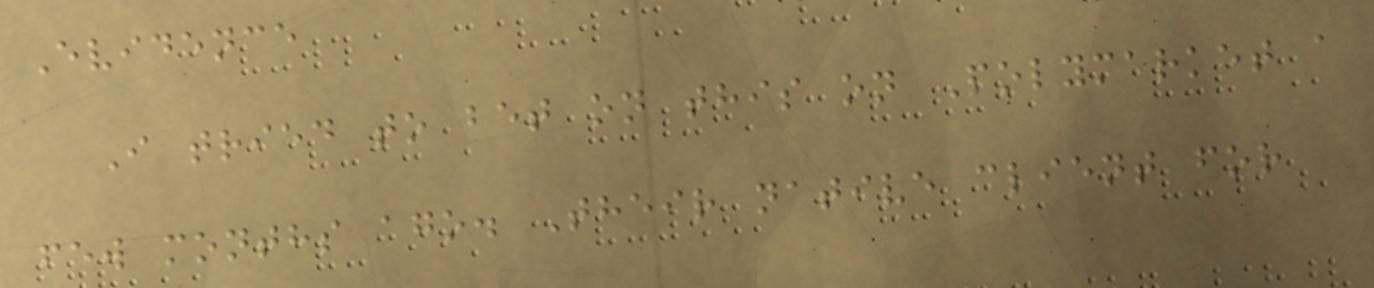Evidence
I tried to bet on this on Polymarket a
few months ago. Their native client for
